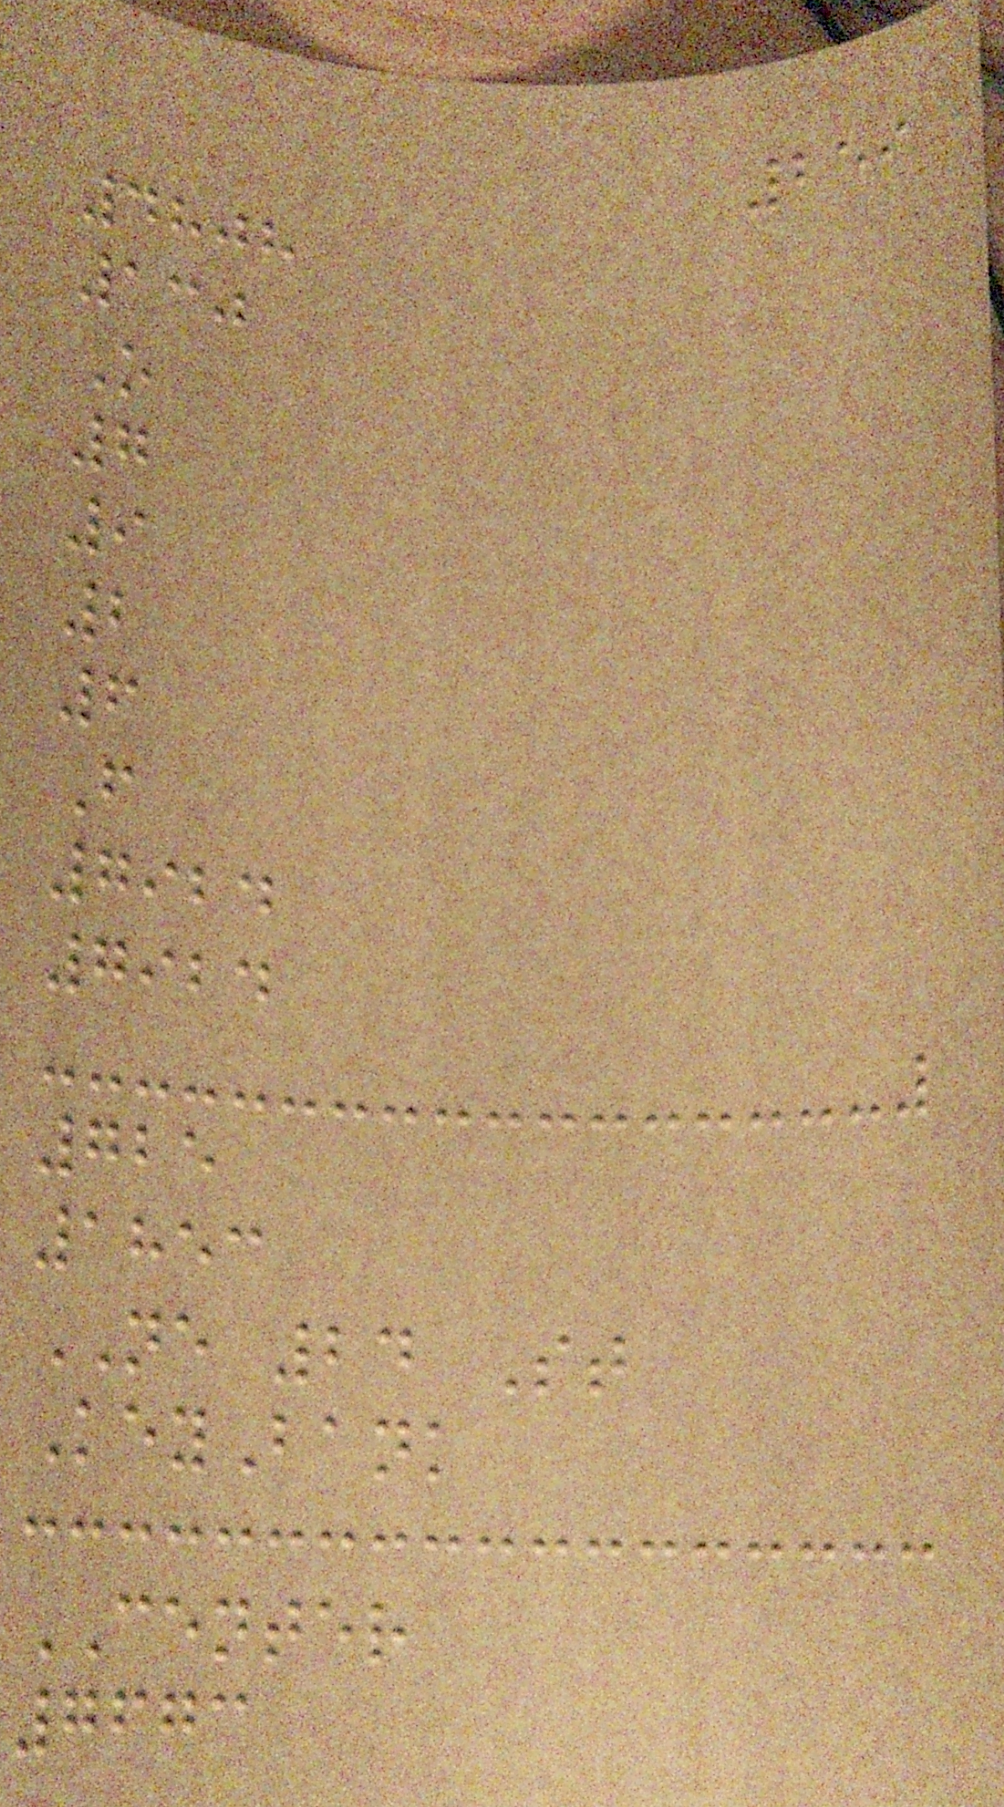259
4808
130
O
7
9
2
6
F
7924
7924
725
1853
NE 24 St
KeyBank
CENTER
7673
